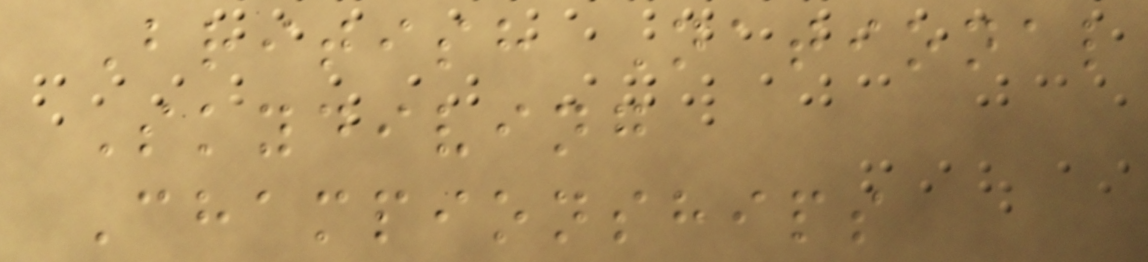British National
Skydiving
Championships
